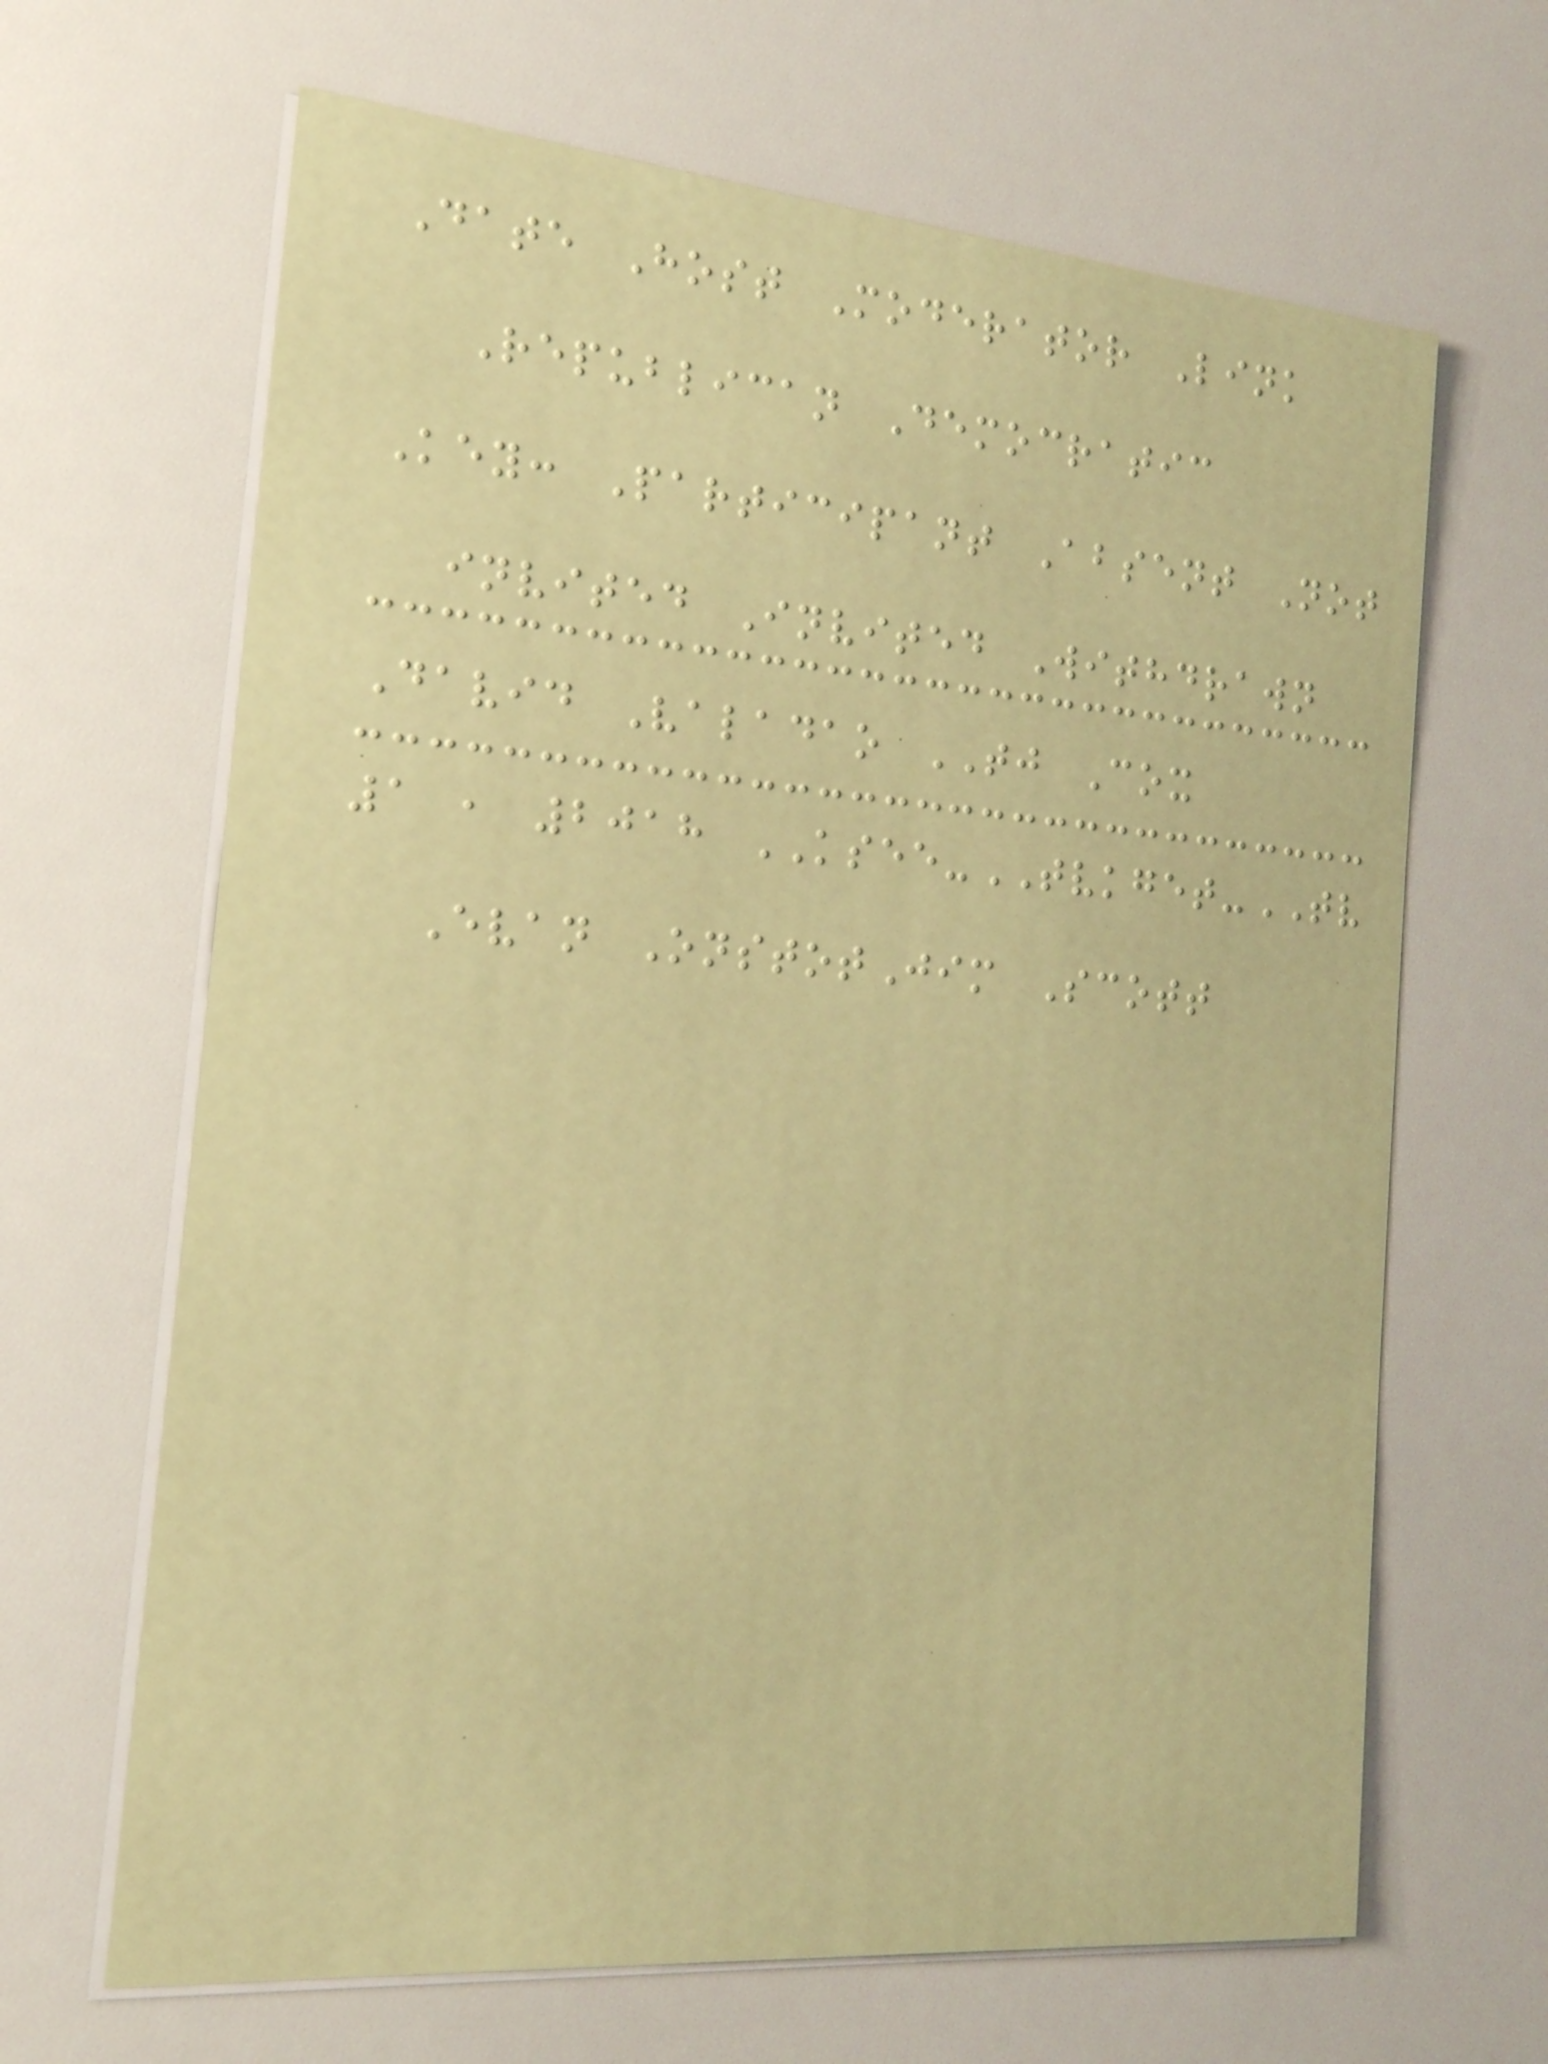Date Host Moderator Link
Republican Democratic
Key: Participant Absent Not
invited Invited Withdrawn
David Valadao TJ Cox
1 , 2018 KSEE-TVKGET-TV
Evan OnstotJim Scott
